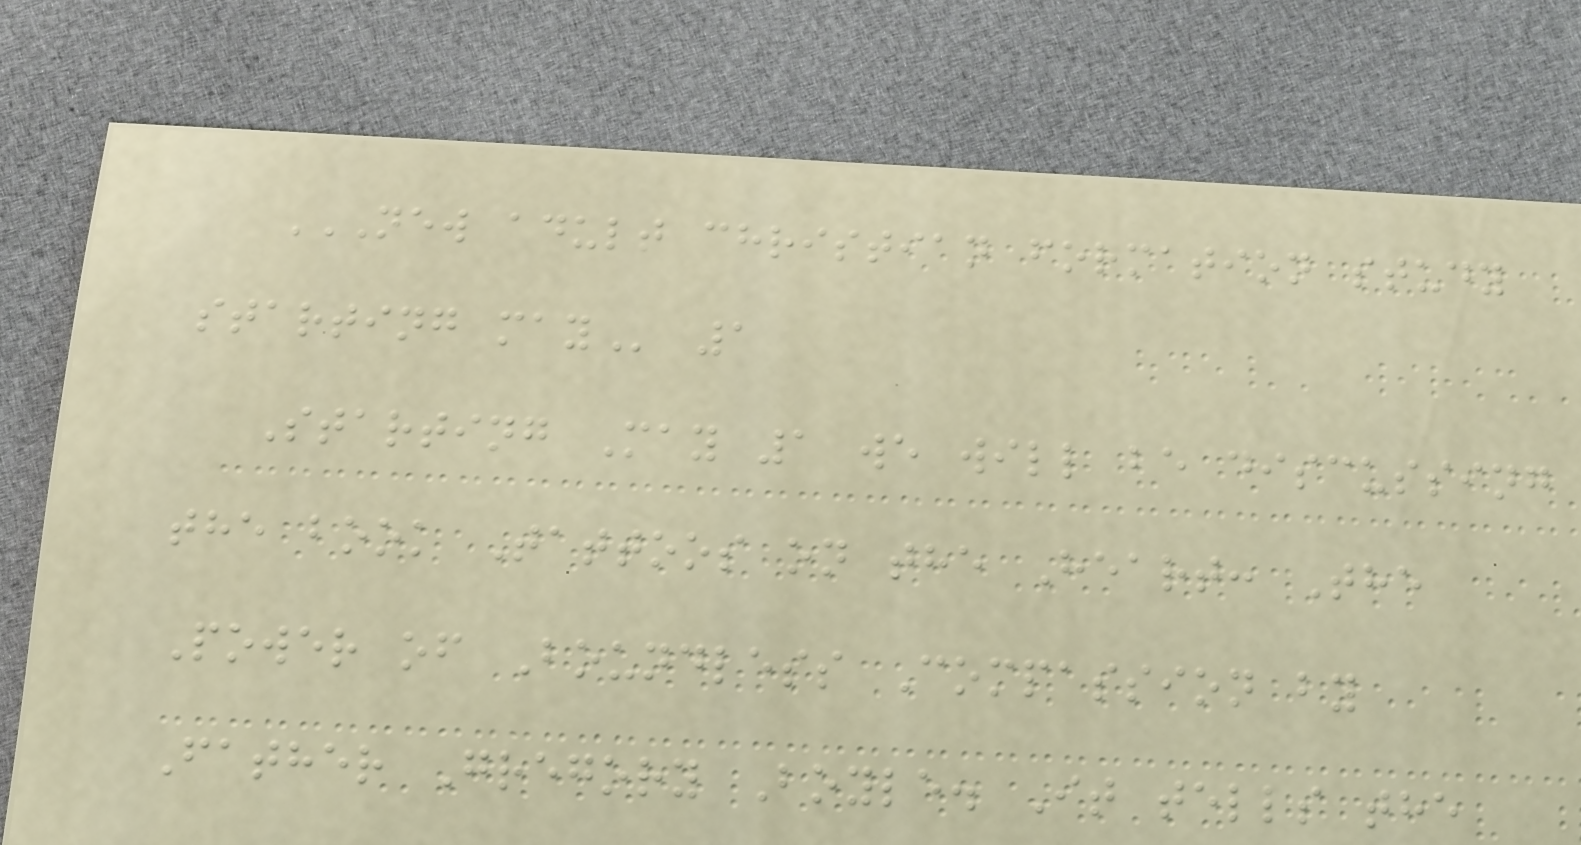NEW ADULT CHRISTIAN FORMATION STUDY
STARTING MAY 1
Starting May 1 we will be discussing
the book Tattoos on the Heart: The
Power of Boundless Compassion by
Father Gregory Boyle. It tells the
